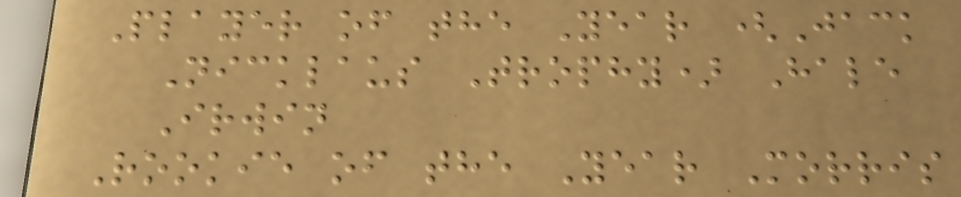Player of the Year (Jack
Nicklaus Trophy) Hale
Irwin
Rookie of the Year Morris
